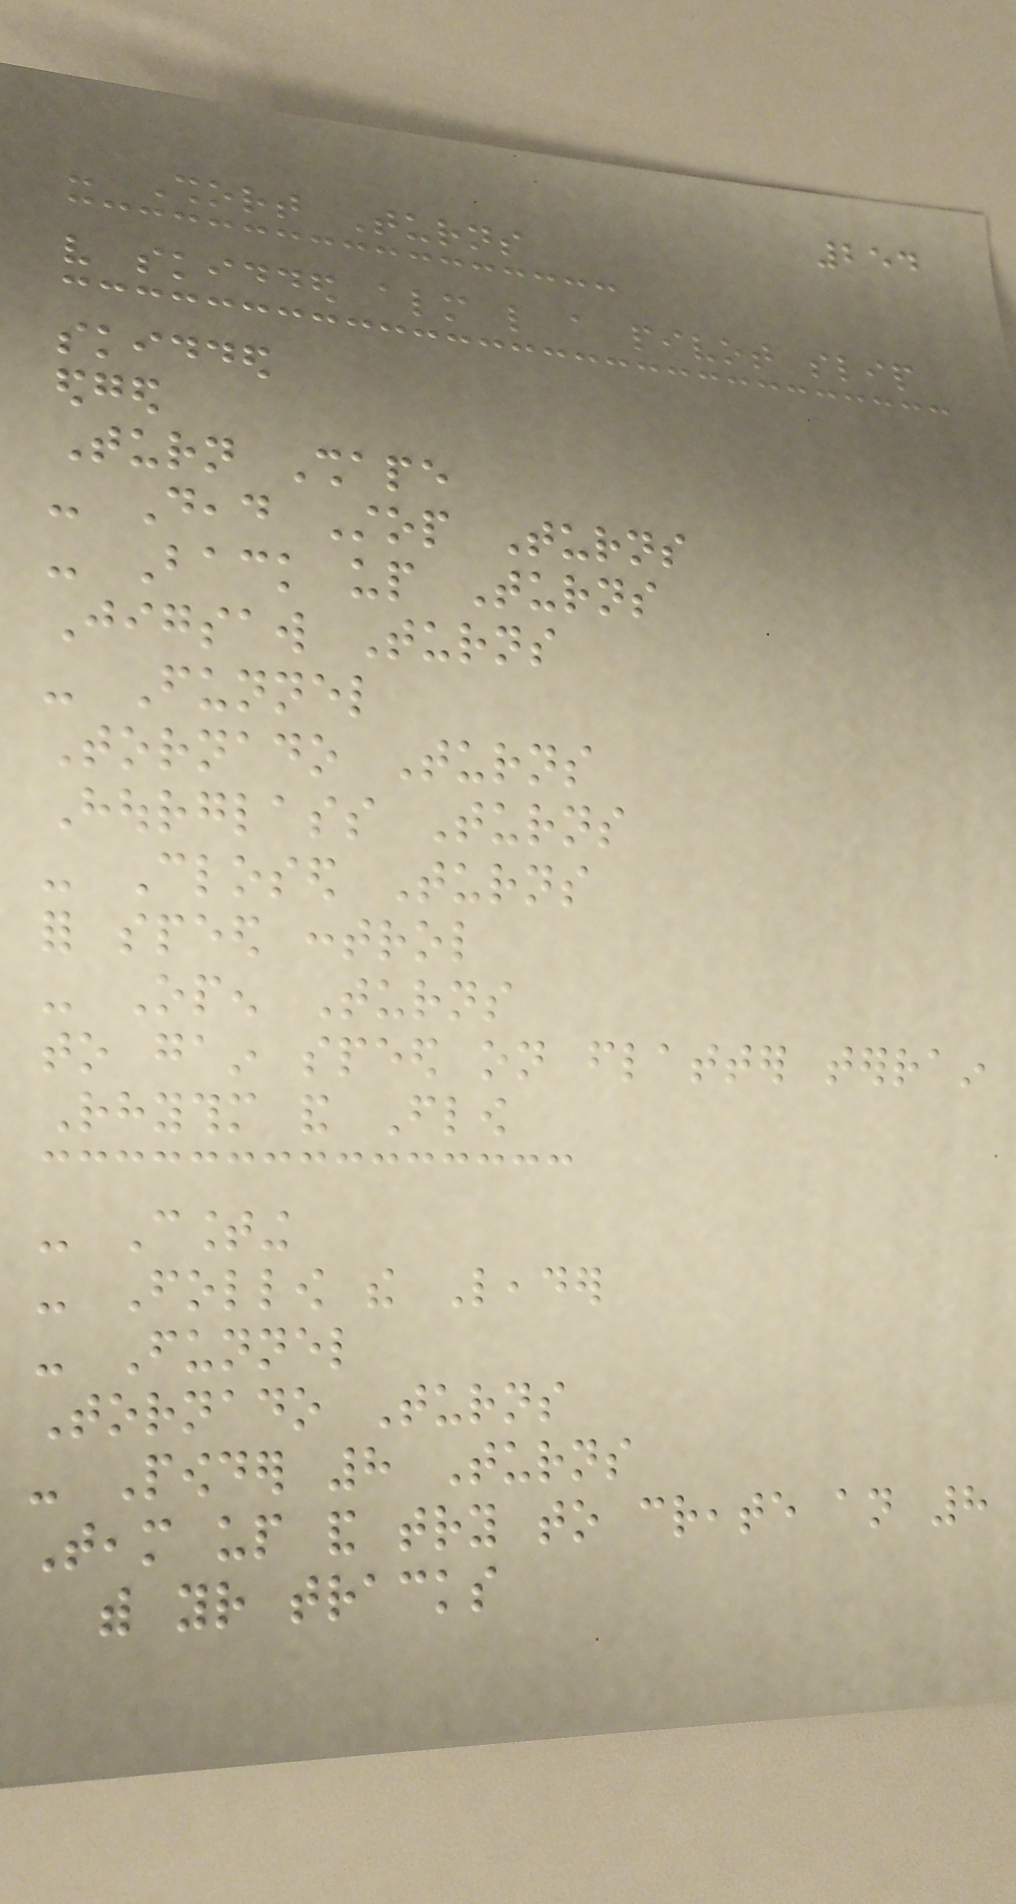254
- Short Turns
very skidded almost like a pivot slip
skidded
edged
Turn Shape
- Dead Stop Turns
- Back up Turns
Jigsaw Turns
- Funnel
Tornado Turns
Hourglass Turns
- Closed Turns
for speed control
- Open Turns
to gain speed on flatter terrain
Rhythm and Flow
- Counting
- Follow the Leader
- Funnel
Tornado Turns
- Powder 8 Turns
Team up and try to create an 8
with your tracks
